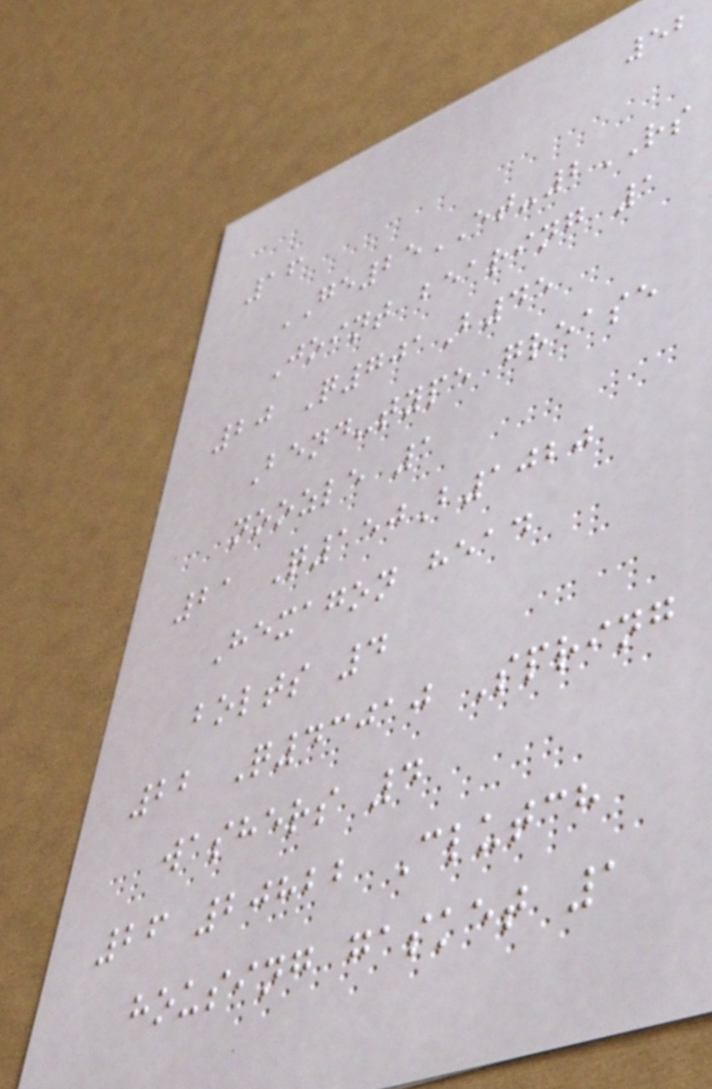52
16
GE25ET-2RS
Joint bearing 1
20 Q701B45
Bend-type grease
noozle 1
21 Q150B1020
Hexagon head
bolts 4
22 Q43010 Spring
washers 4
26 20822 Clutch
housing gasket 1
